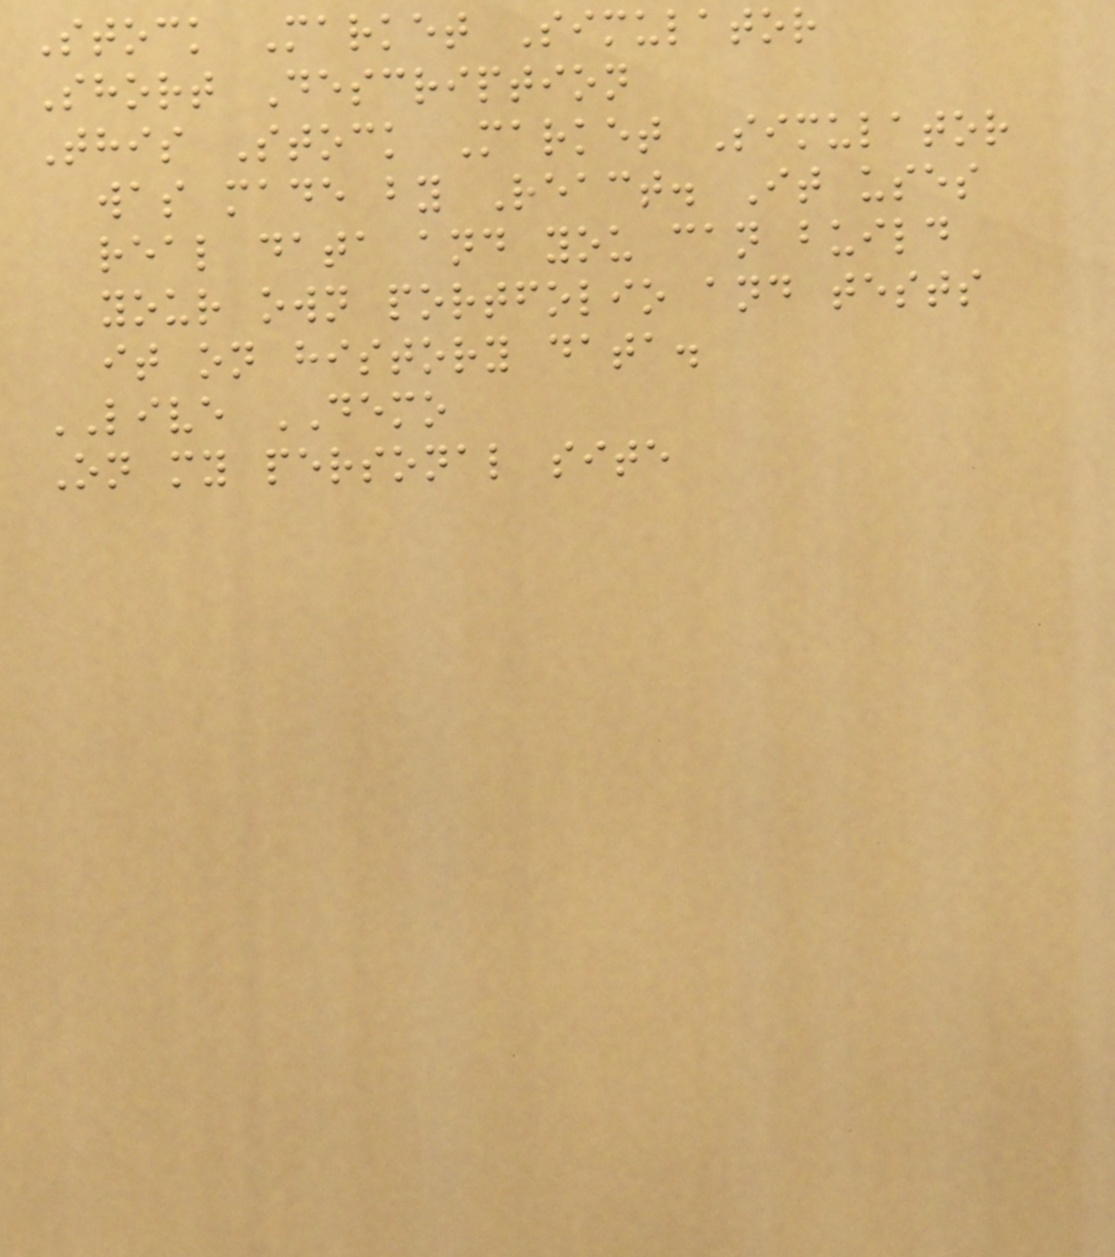Stock Market Simulator
Short Description
This Stock Market Simulator
was made by React. It uses
real data and you can build
your own portfolio and tests
it on history data.
LIVE DEMO
On my personal site
